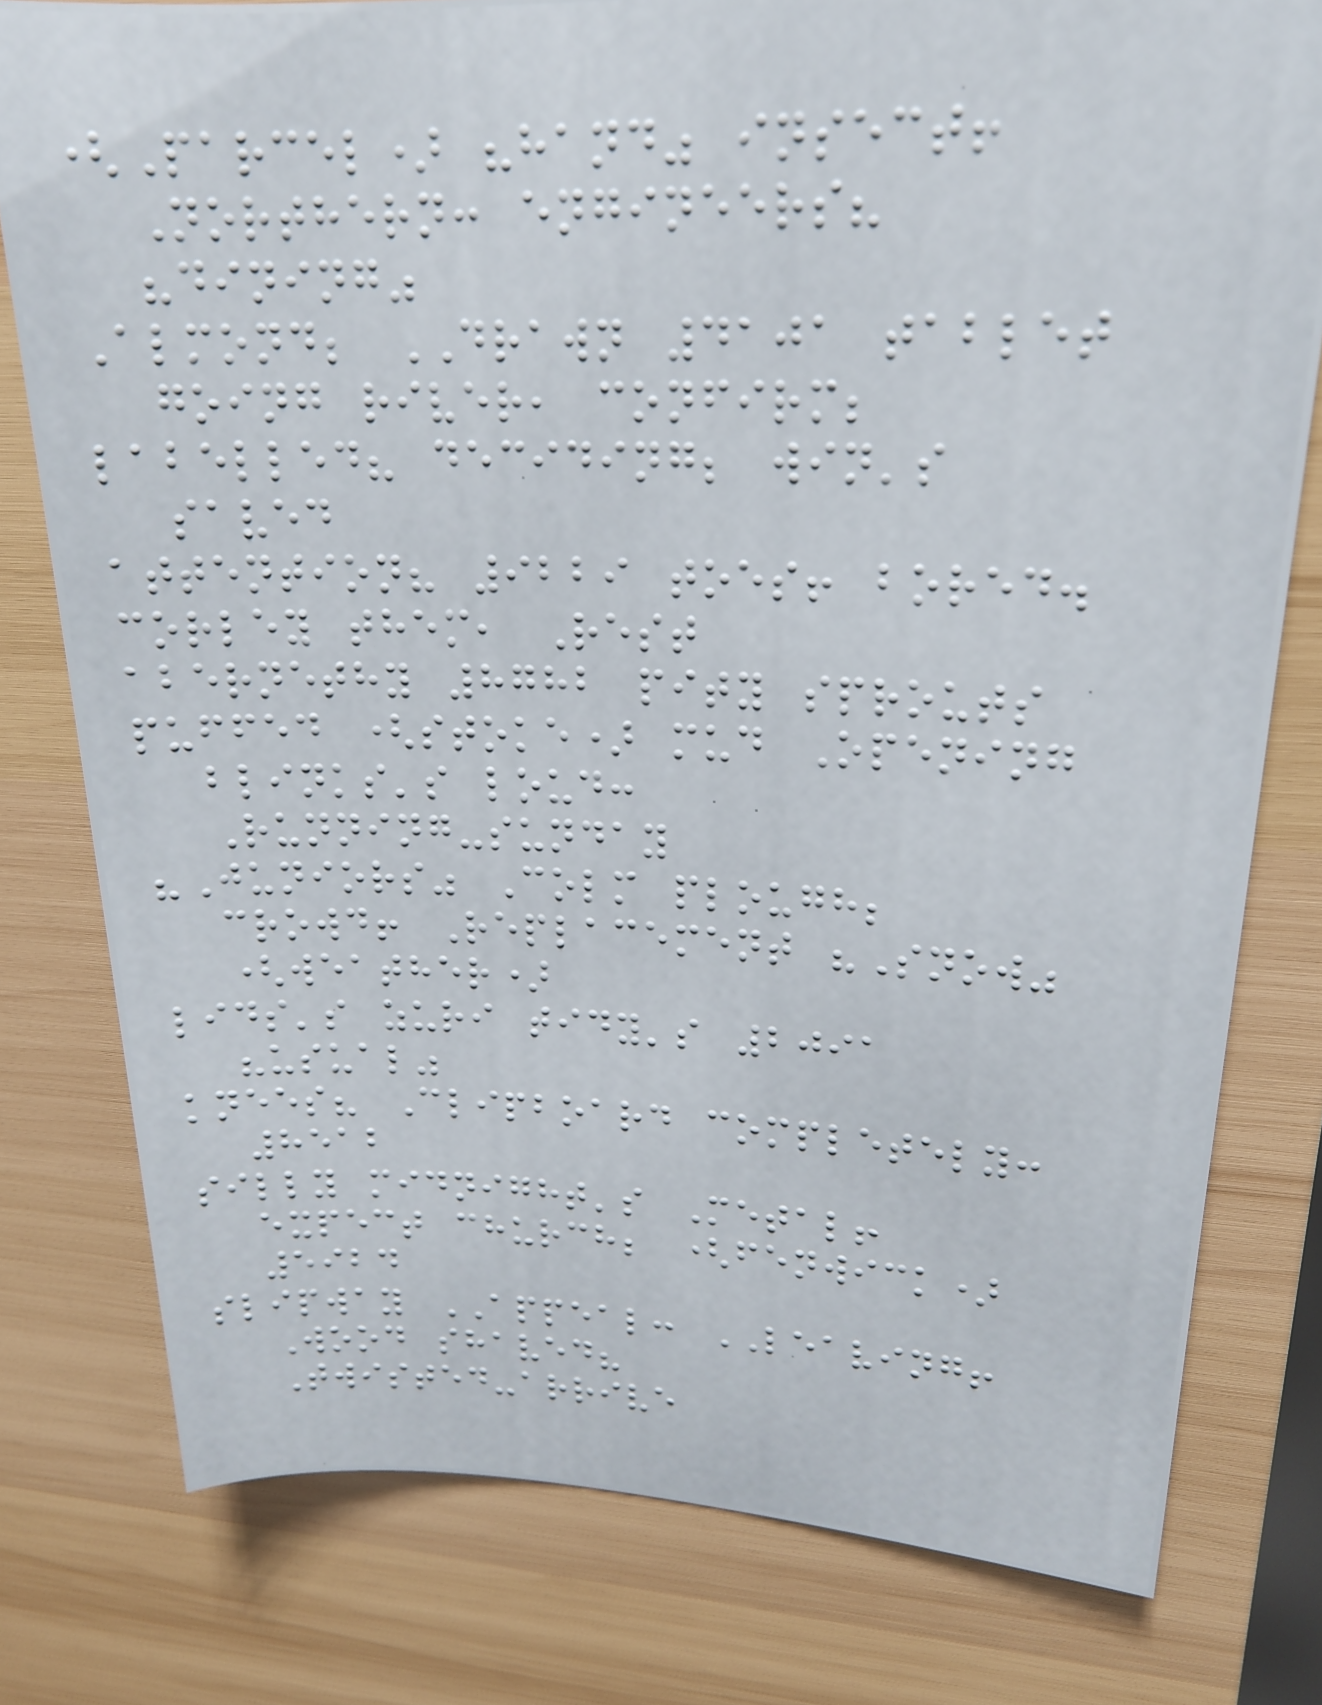(Parcel) "hand" insect!
Northern: engineers?
"dining"
Almond; DRAWN 4101 tablet
going river, confirm;
labelled? deciding; win's
saved
attention? 9229 toes! bored.
corley them, Rest
abernethy 8782 pity sprouts
puffed (stoke) mud Opening
blinks's loud:
Running-sunday
"Juniors" Colm plough;
crowd! Replacement "Snow"
(weather)
lids's zuri tidy's 2091
"usual"
knees? Clipboard completely:
8512
silly midnight's Metal!
expect church; (fenwick)
5924
slipway APPEAL: LEAVING!
Wood shaved?
Twisted-arrive
